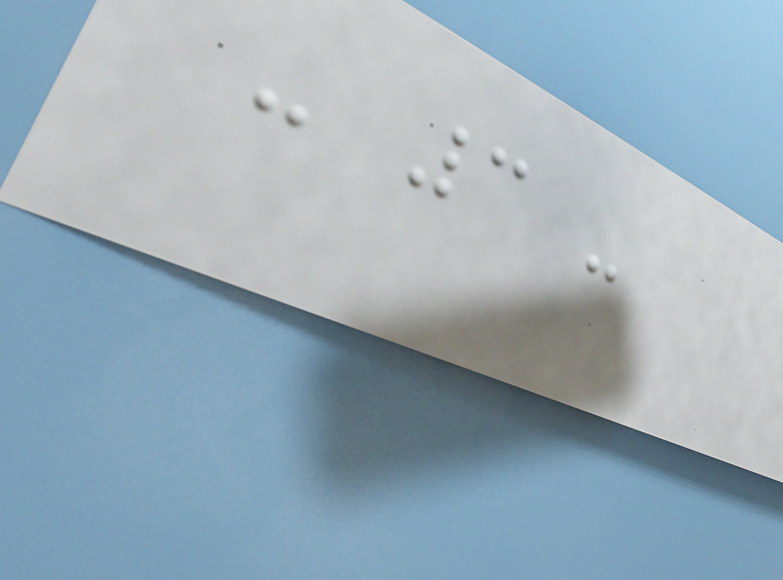- 3 -
